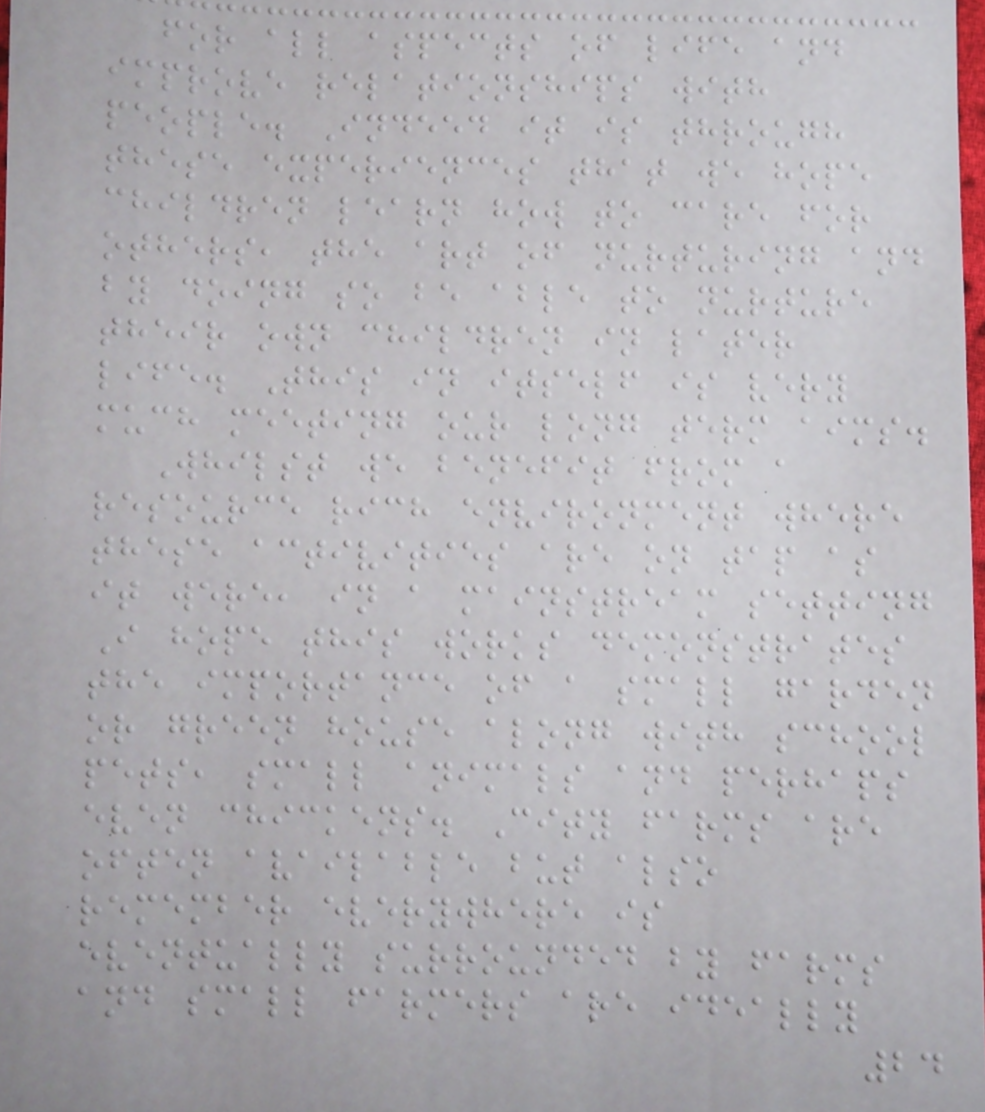for all aspects of life and
improve relationships with
people. Indeed it is through
these experiences that we hope
children learn how to care for
others, the art of nurturing and
by doing so be able to nurture
their own children in later
life. This in itself is very
much meeting our long term aims.
Whilst we benefit from a
resource rich environment where
these activities are on tap as
it were, in a mainstream setting
I hope this works demonstrates
the importance of a small garden
or green house along with school
pets, small animals and perhaps
even chickens. City farms are
often available but also
remember everywhere is
eventually surrounded by farms
and small farmers are ideally
24
